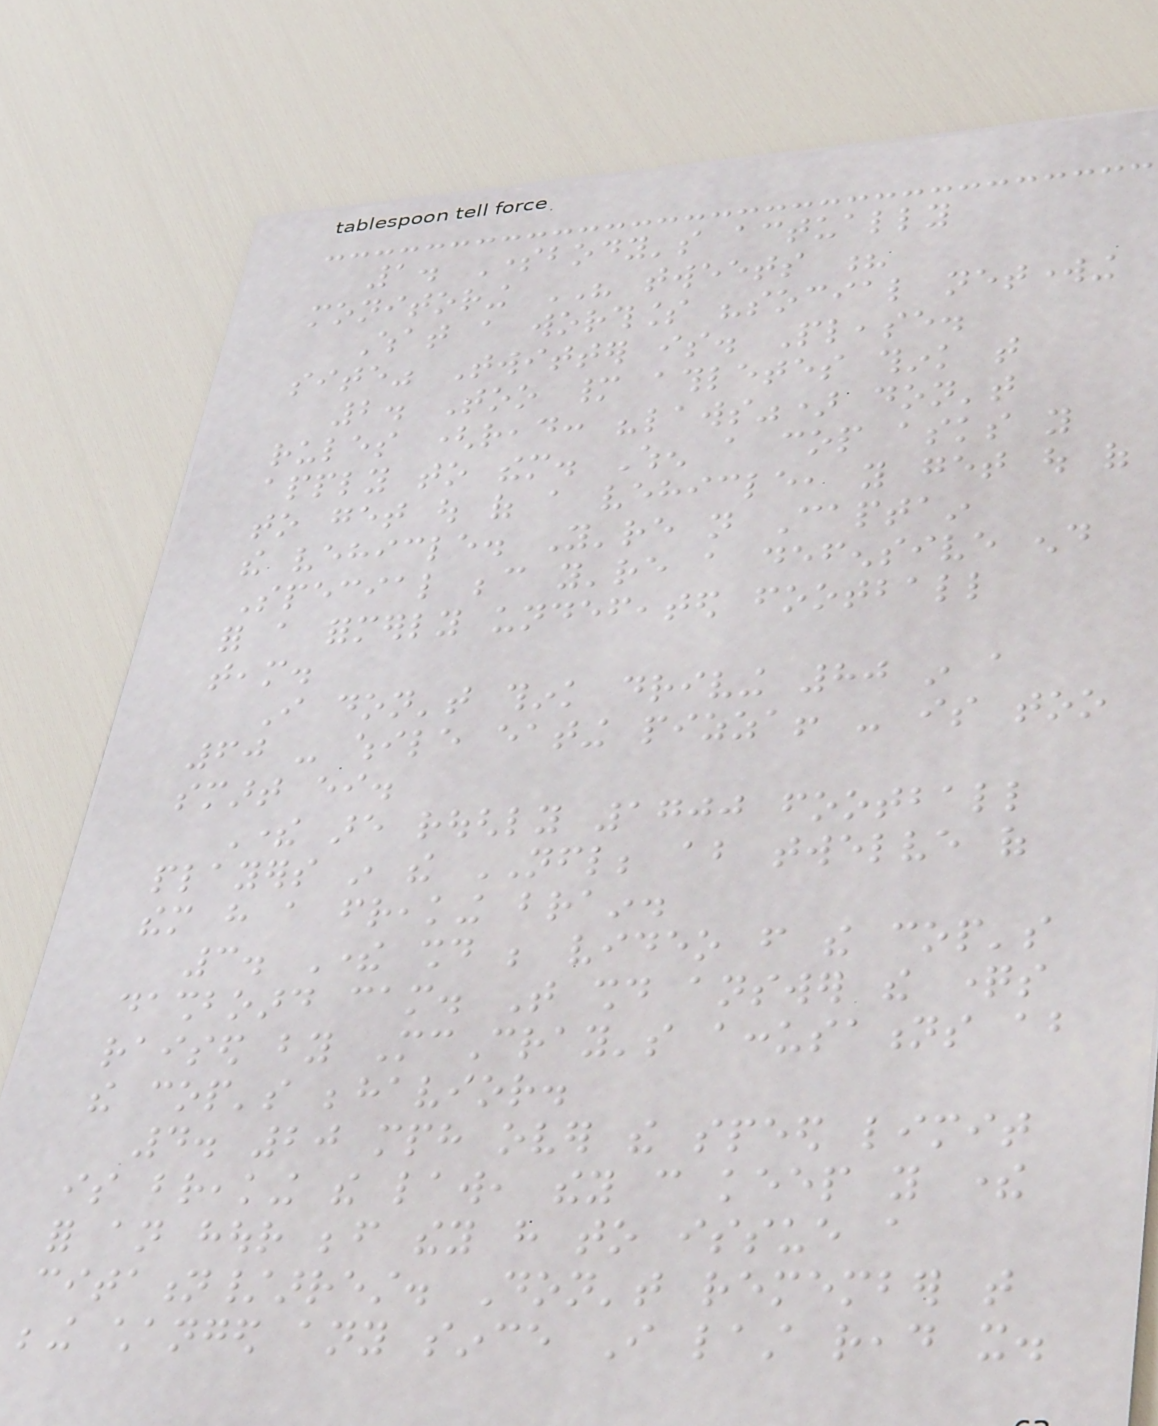1. Somebody's actually
monitoring HIS tweets ?
What a worthless "social networking
site" Twitter is. Please.
2. Too many athletes think that
rules (read: "laws") don't
apply to them. When a cop asks you
to get out of a vehicle, you get out of
the vehicle. You're not Captain
Special because you're a defensive end
for a formerly undefeated football
team.
I don't think driving 80 in a
60 - while eating pizza! - is too
smart either.
There are roughly 1700 football
players in the NFL; about twelve of
them have a freaking brain.
3. There should be video from the cop's
dashboard cam. That should answer the questions
raised by McCray's accusations about
the cop's behavior.
4. 20 mph over the speed limit
is breaking the law, they can keep you there
for an hour before they have to issue a
citation/arrest. Don't remember that
being changed any since I last read it.
